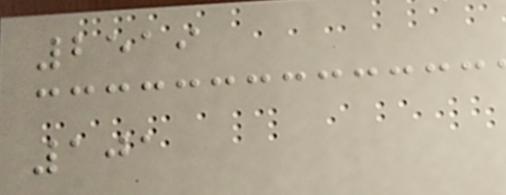2519
101
